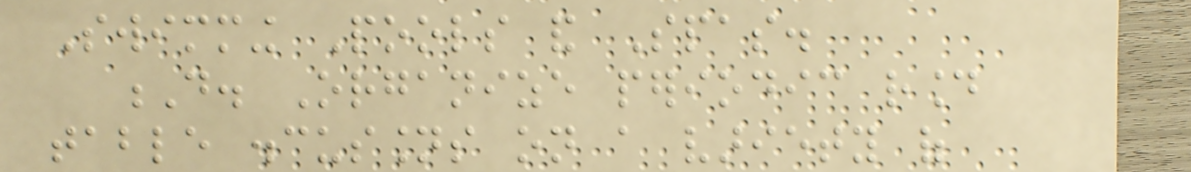Swimming Pools and Spas.
D. Organize periodic round
table discussions on a variety of
